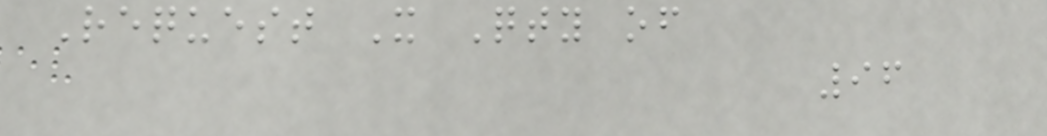Request X Qty of
96
